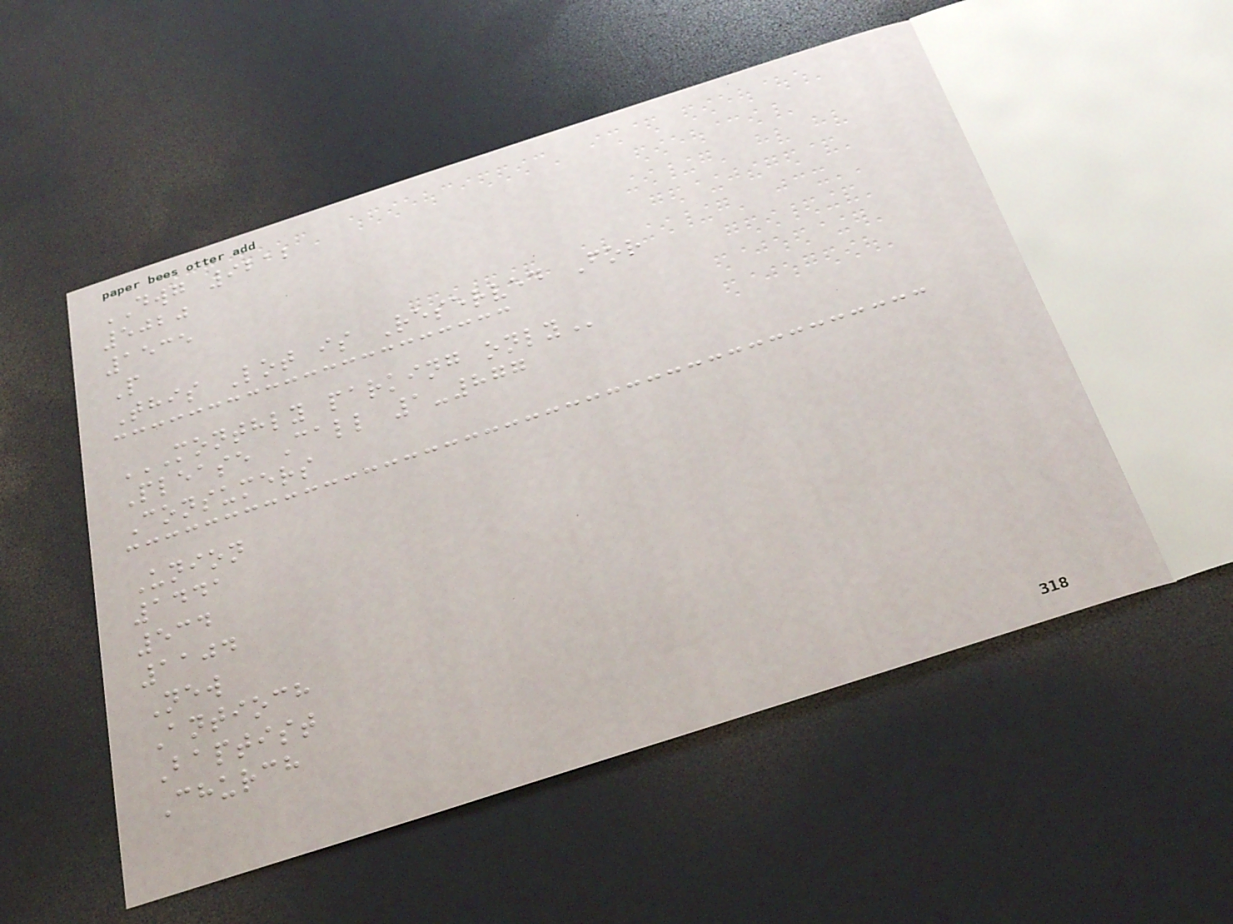DWG 9212
5020
1535
P
This Lot is Reserved For
MONTHLY PARKING ONLY
Please Call 1-877
Consumers
Union
1441
534
1104
New
Antioch
Baptist
Church
